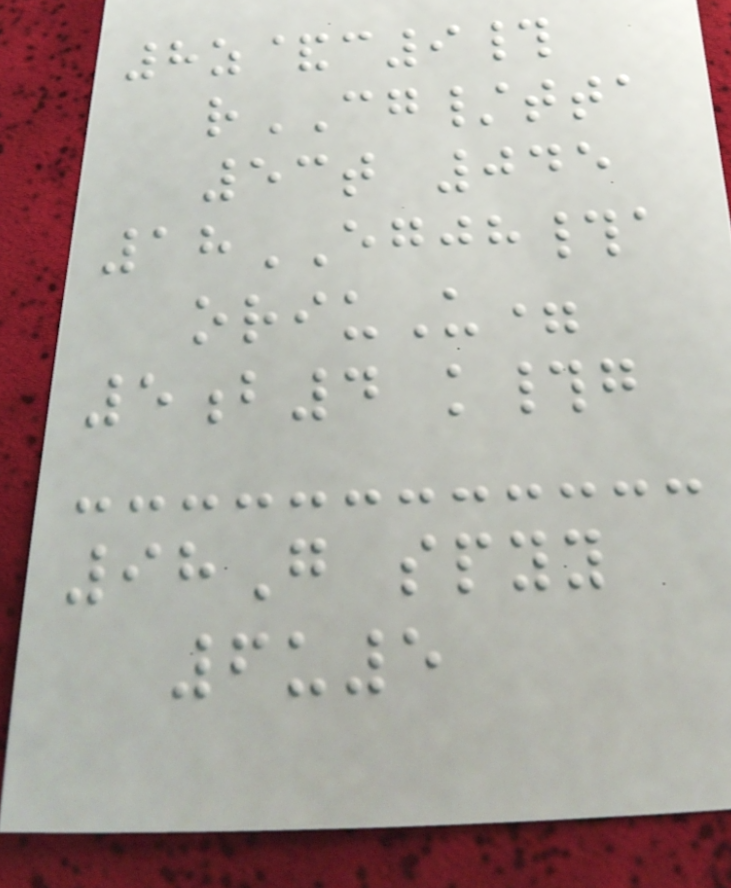8z&c9#
rCG/tta
53t 045
18EGJH#a
oriuU=
5b4 k#g
98G spyy
6u5
